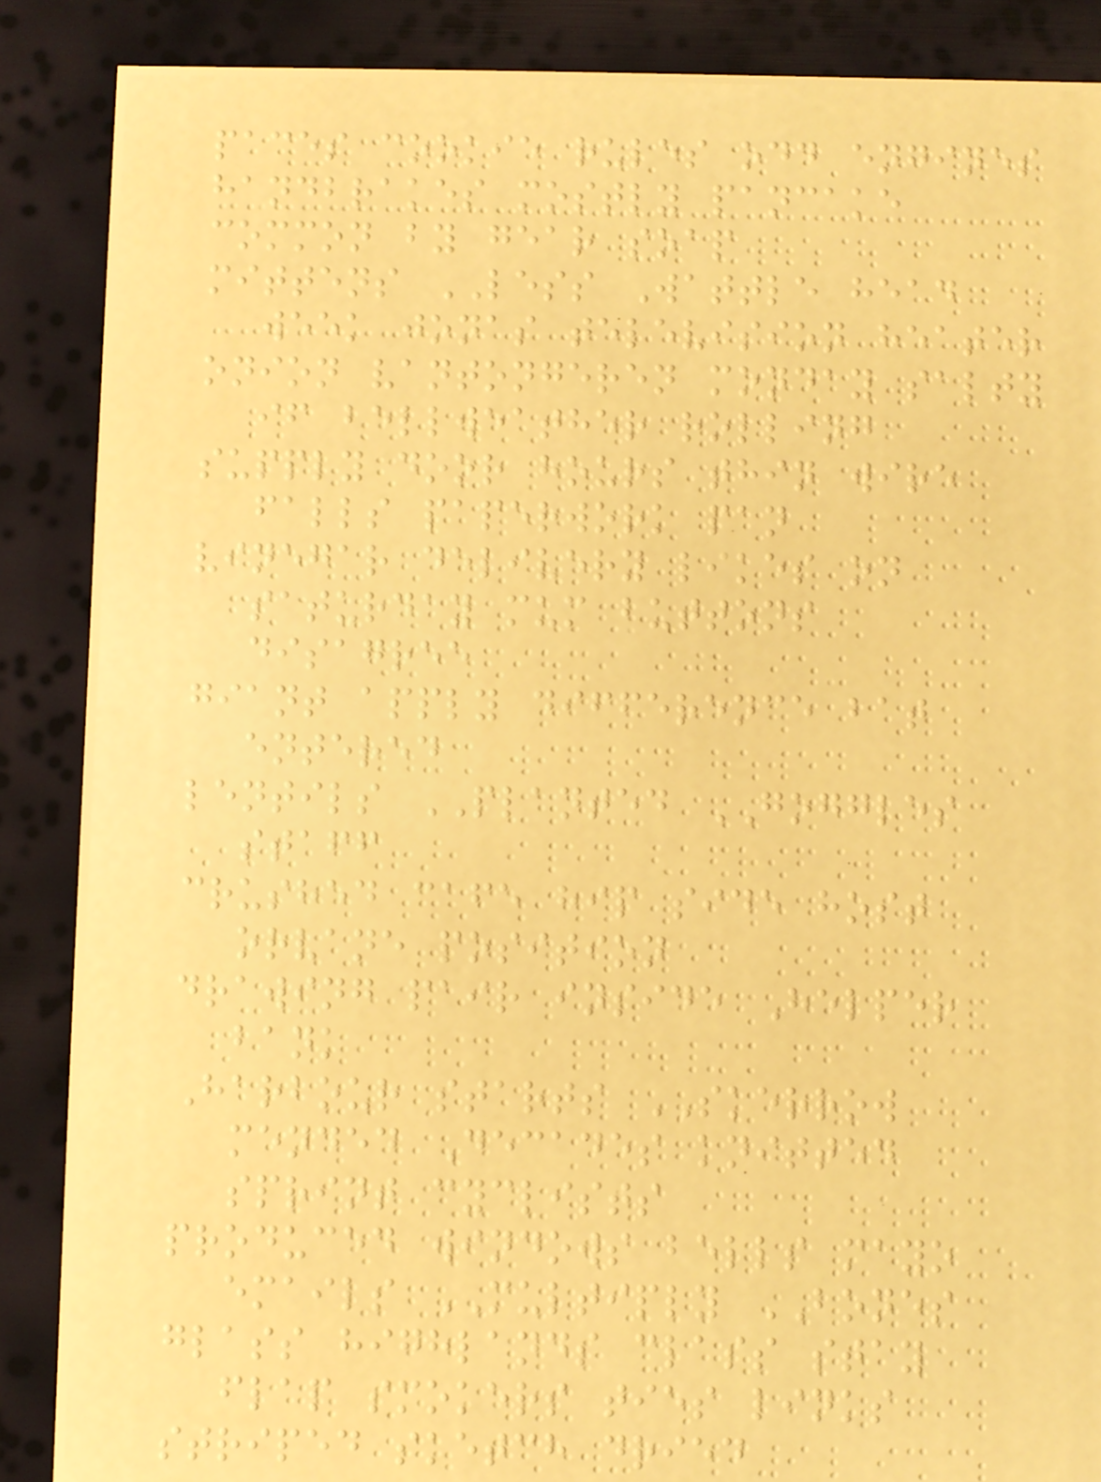paces cookie rules odd engines
handbrakes mostly pancake
common by gear soap
mittens LESS Wattle head
week jonas television heater
onion vantongeren monday salty
if bellweather rolling
supply door hours thin wire
falls paperwork pan
vinegar delivery likes on
saturday mum buttons
disagree
giant apply difference bat
entered
lentils PLANTED GOGGLES
staff
crushed cafe hip side host
orvane position
drawing pair inside Helper
bank
Harbour starts SKERROW
mended Decades knitted
sprint cyclists
produced windows bells mayo
emails MULTIPLY BONES
glass highlands class stay
flap smokers ties links
striped sketch dried
